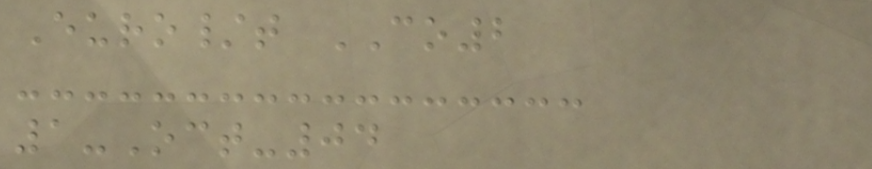Euro/t CO2
1-Oct-04
